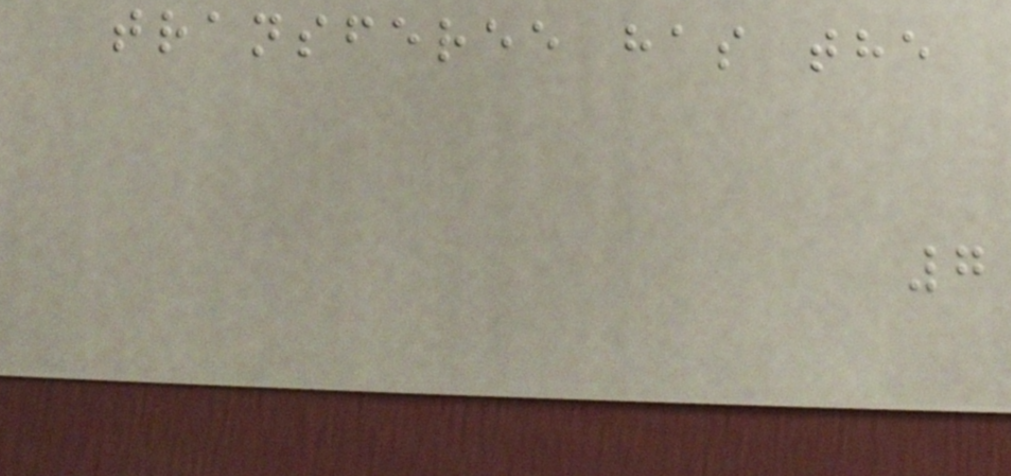transferee has the
7
